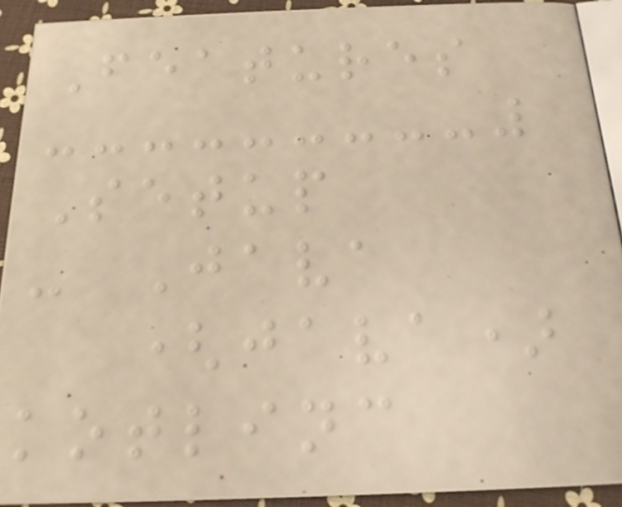Features
Setup
- Java
(java)
kotlinc
